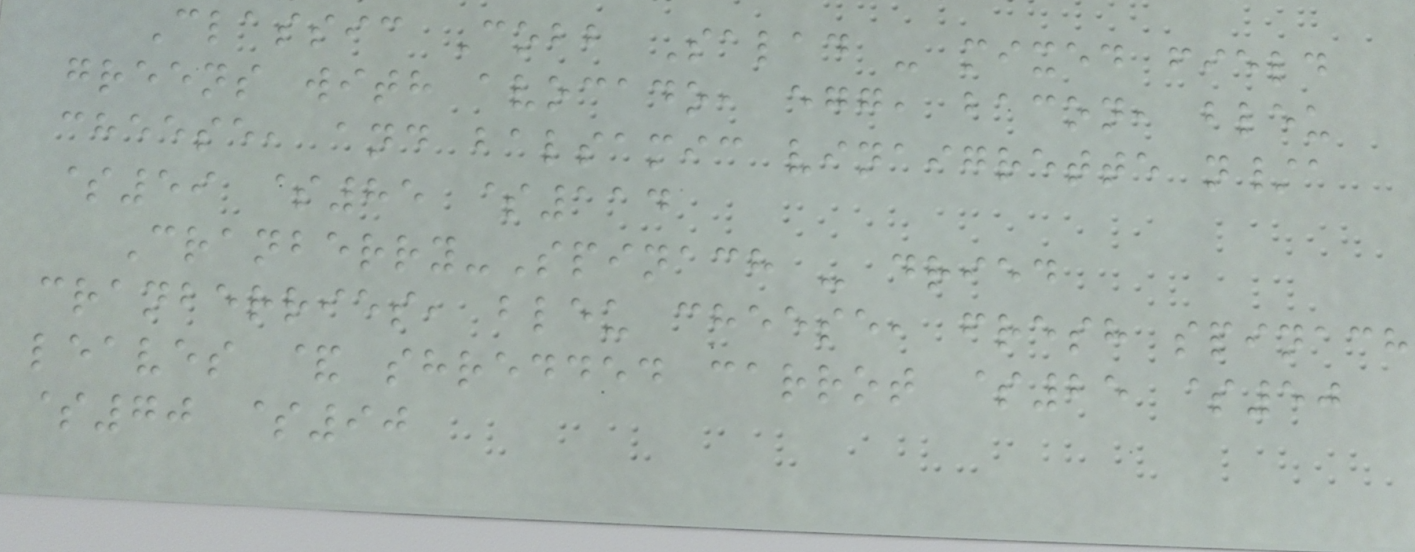Classic Cobb Salad - mixed field
greens with avocado, egg, bacon, bleu
cheese, and balsamic vinaigrette n/a
$59 $85 $114
Cranberry-Spinach - dried
cranberries, bleu cheese, fresh spinach
leaves & shredded carrot $25 $50
$70 $90
